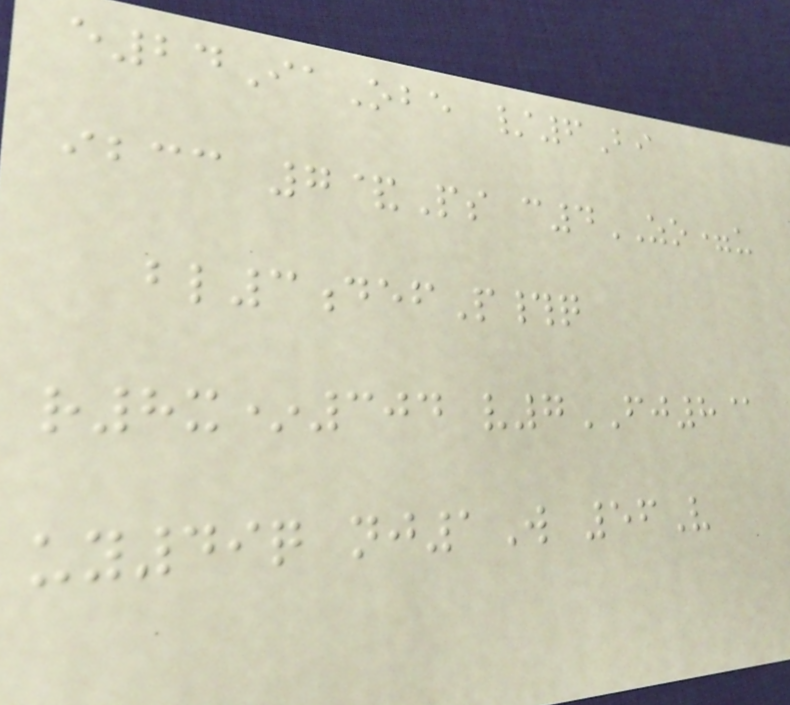e24IaObe /6Bi
ibcc 7&Ps c4ZO=u
bl3defP#q
r8x*304 v7FJ8@
uy49q nj1W 56V
